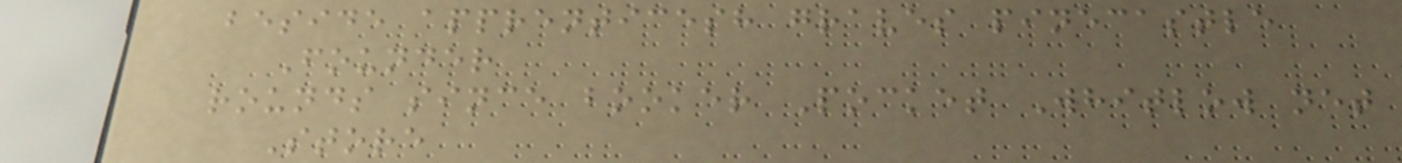beside apprenticesh graves pinecastle
Founder
rounds since booker Pocket Whitlow net
Store
